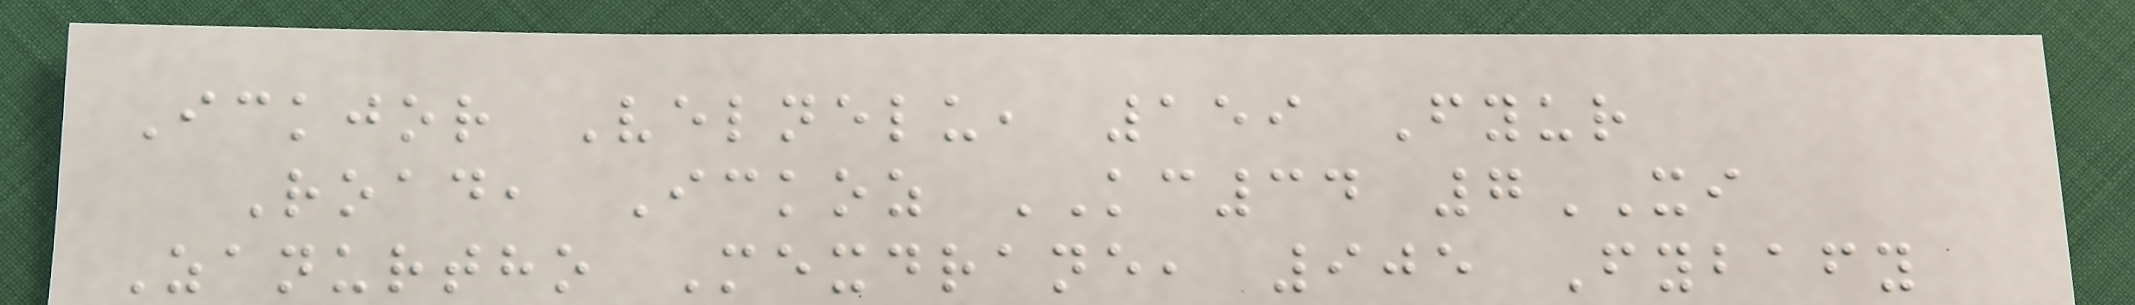Ickjor Velnelu, 159 Fyur
Road, Ickoz KC34 7XI
Zanurtho Mexdrane, 905 Fybafy
